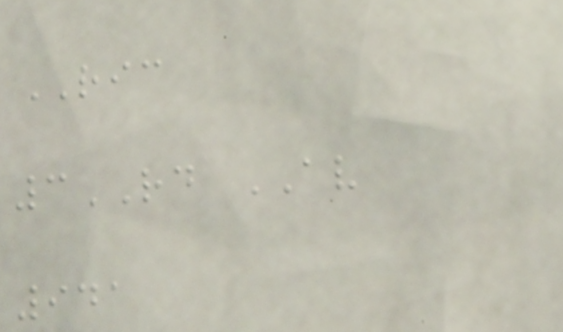RIC
3RD AV
941
